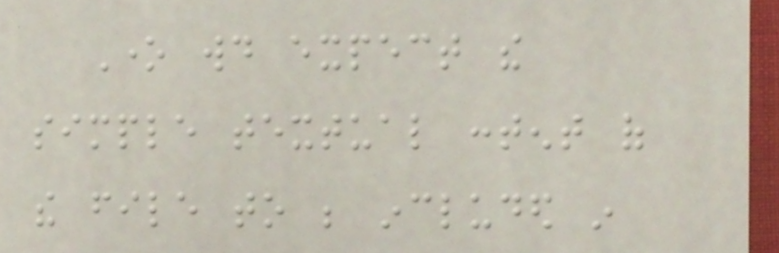One would expect the
simple textual content of
the file to be included in
